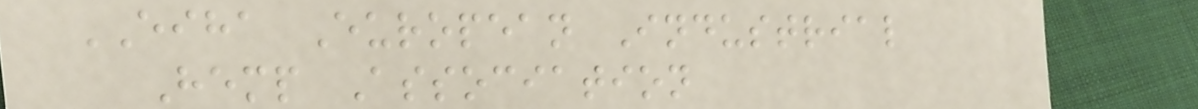EIHA European Industrial
Hemp Association
